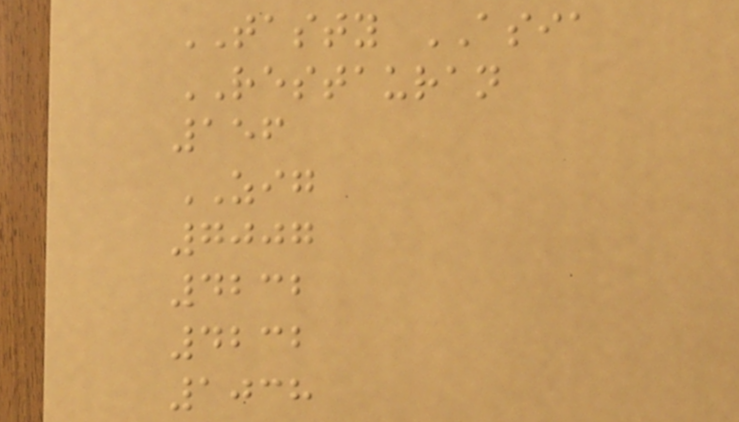TASTY ASIA
RESTAURAN
156
ZIG
7007
4232
4232
1038
